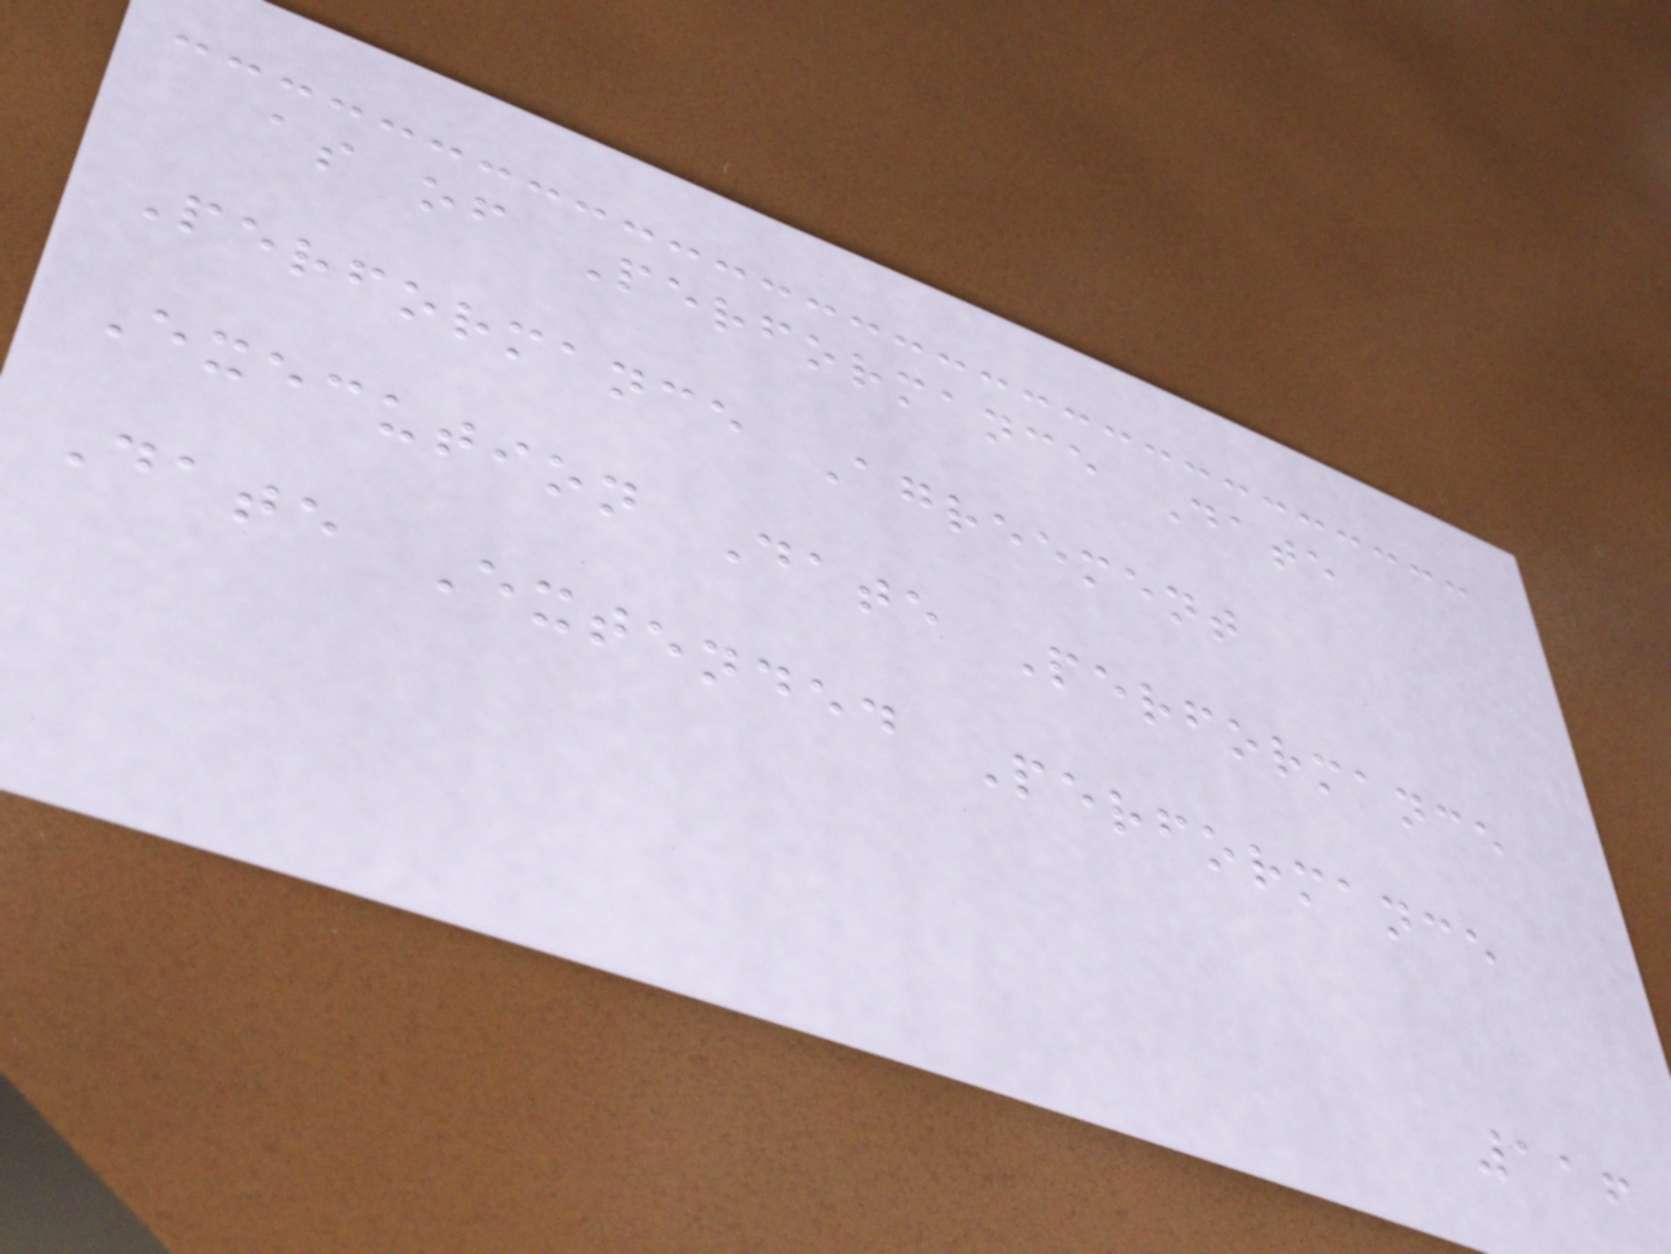as of Performance Date
Performance Agreement
Execution Date Performance
Date Extended Performance
116
